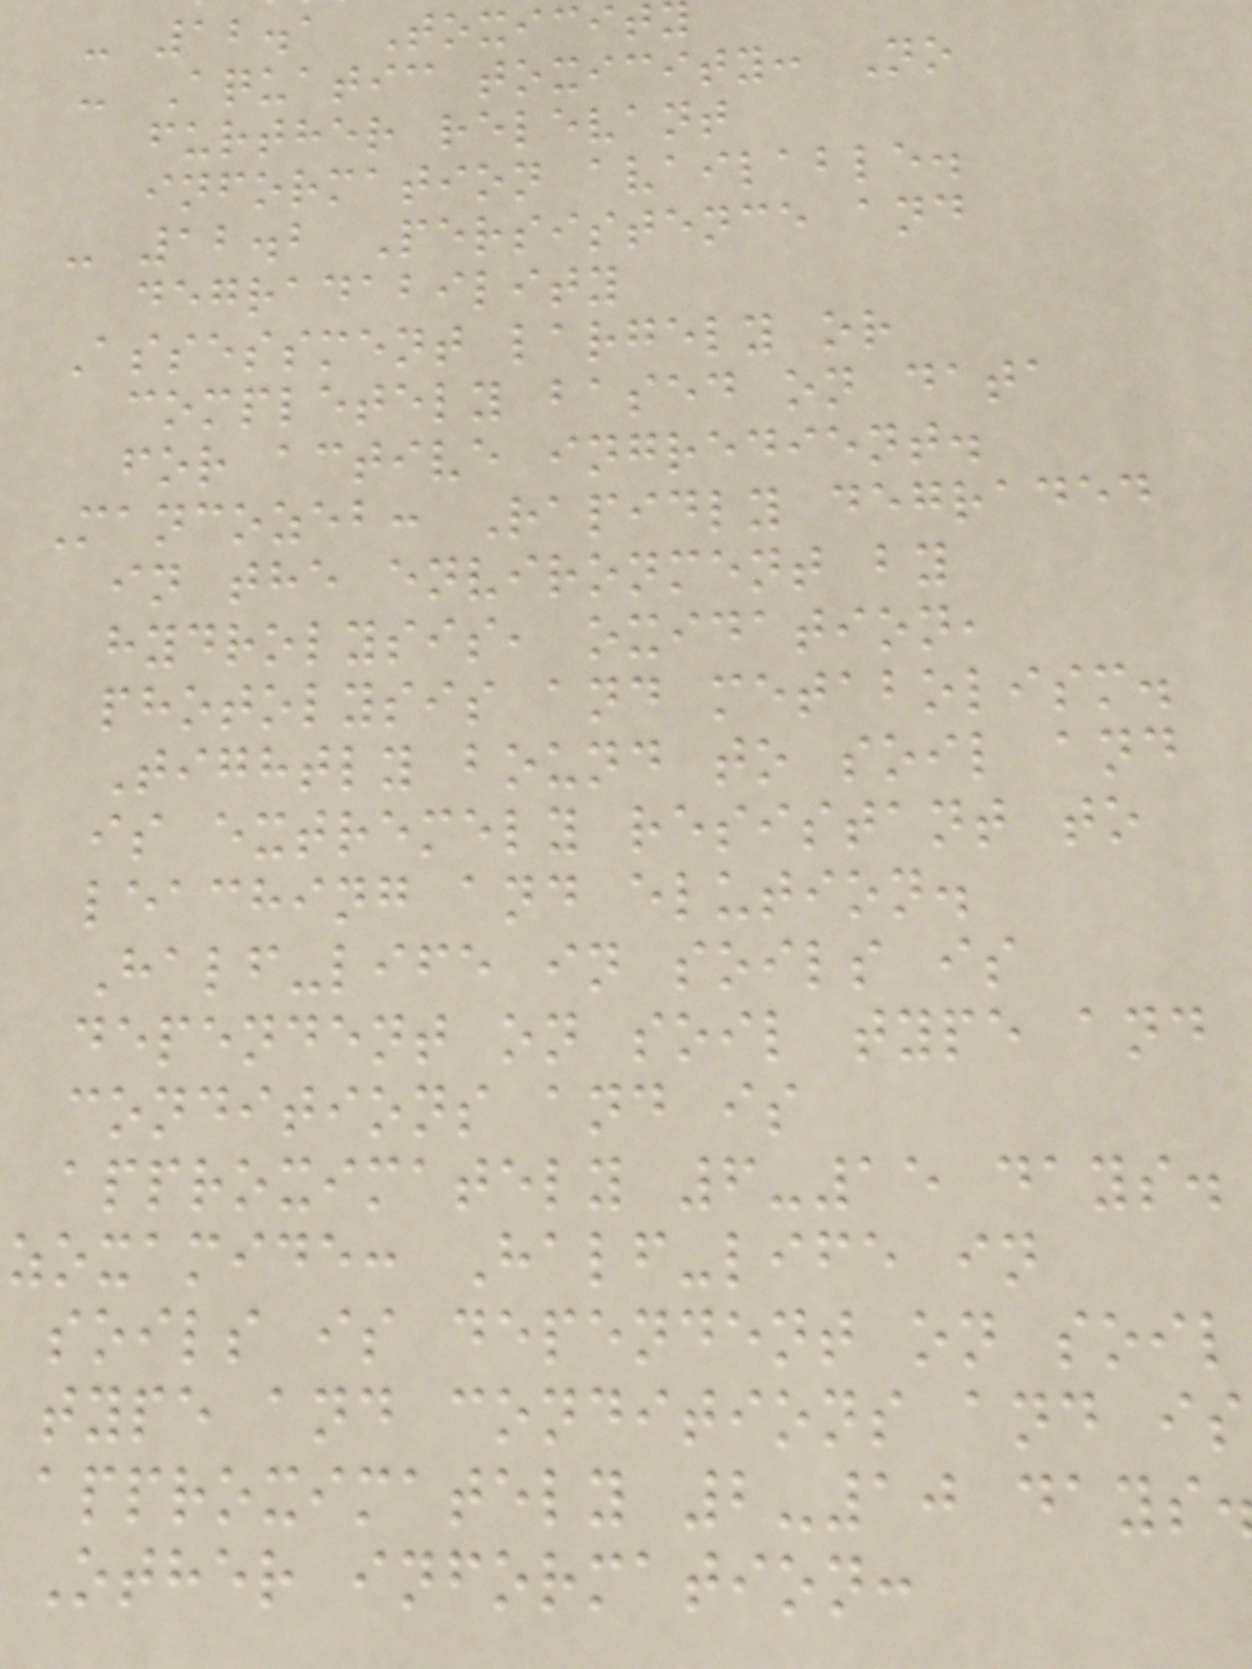- 12.1 Toxicit
- Aquatic toxicity: No
further relevant
information available.
- 12.2 Persistence and
degradability
Assessment largely or
completely based on data
for active ingredient.
Mancozeb: Rapidly degraded
in the environment by
hydrolysis, oxidation,
photolysis and metabolism.
Tightly bound to soil and
is extremely resistant to
leaching and elution.
Half-life in soils is
dependent on soil type and
conditions and is
approximately 6-15 days.
zoxamide: Half-life in
soils is dependent on soil
type and conditions and is
approximately 2-10 days
Other information:
